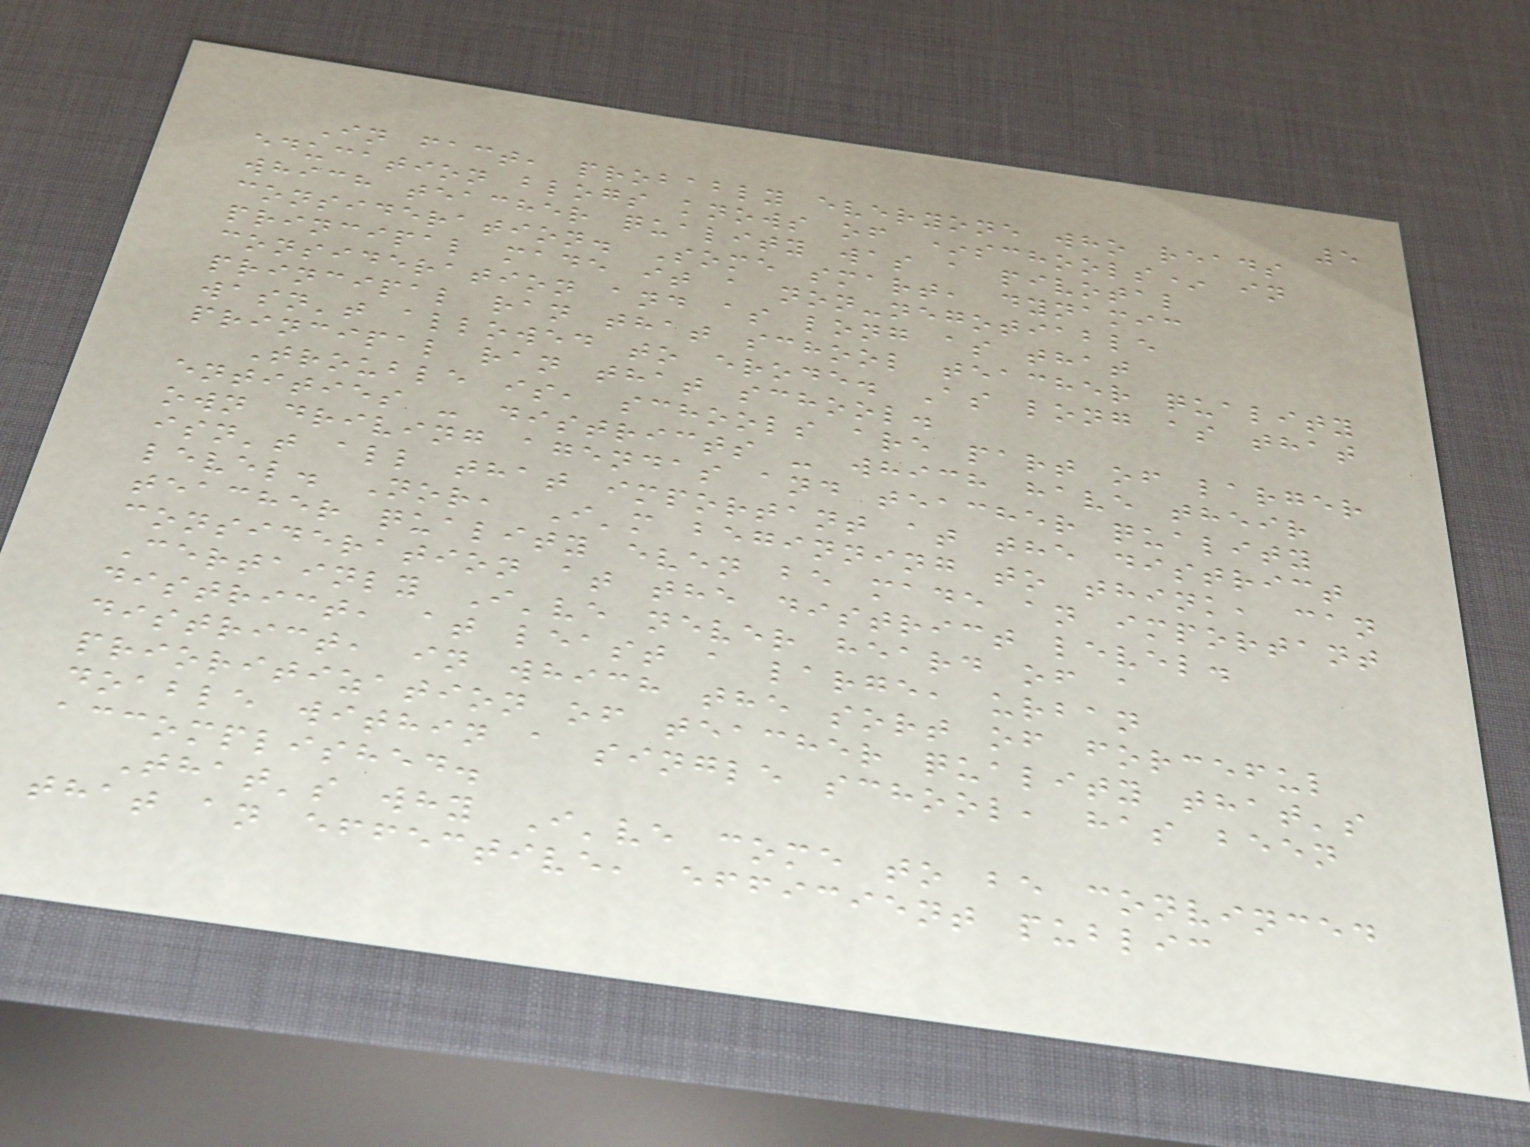5
In fact, probably everyone who reads
education blogs knows of *schools* in
which teacher quality was a pivotal
consideration. Some smart, dynamic
principal made it a non-negotiable
consideration and as long as that
principal ran that school teacher quality
wasn't allowed to erode. As long as that
principal ran that school.
Trouble is, schools are part of larger
entities - districts - which have their
own driving agendas and teacher quality
isn't all that important at the district
level. Nor, I'm beginning to think, can
teacher quality even be made an important
consideration at the district level.
Certainly I've never heard of a
district, at least a large, urban
district, in which the sort of forceful
prioritization of teacher quality that's
doable within a single school, has been
accomplished.
That's why I've come to be convinced
that an effective, efficient public
